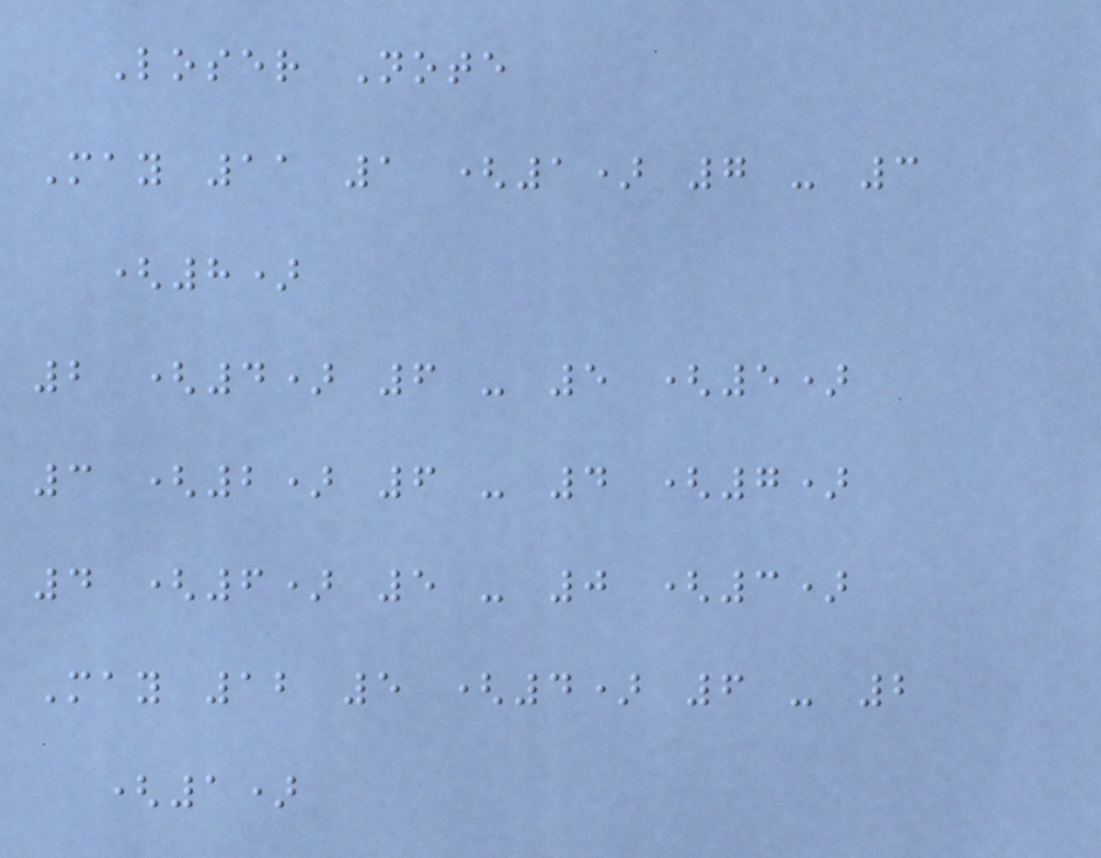Loser Note
May 11 1 (1) 7 - 3
(8)
2 (4) 6 - 5 (5)
3 (2) 6 - 4 (7)
4 (6) 5 - 0 (3)
May 12 5 (4) 6 - 2
(1)
